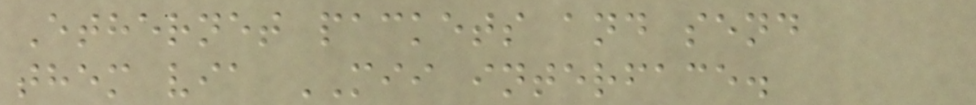Ethernet packets and send
them via MII interface.
